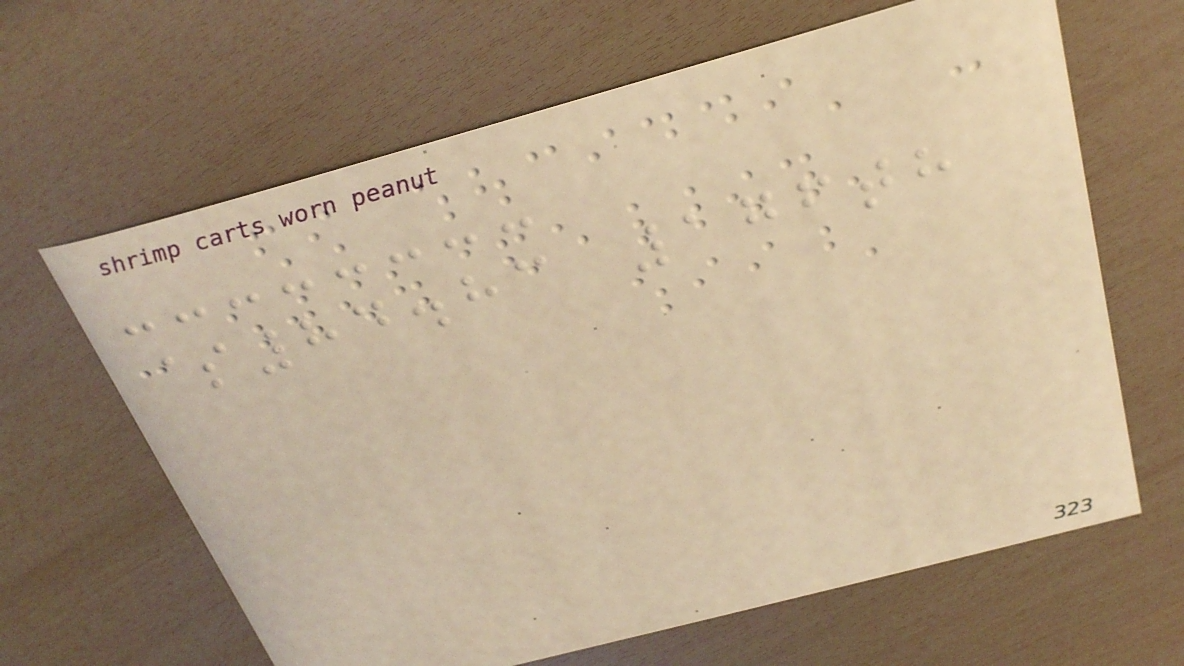$84.83 176th
